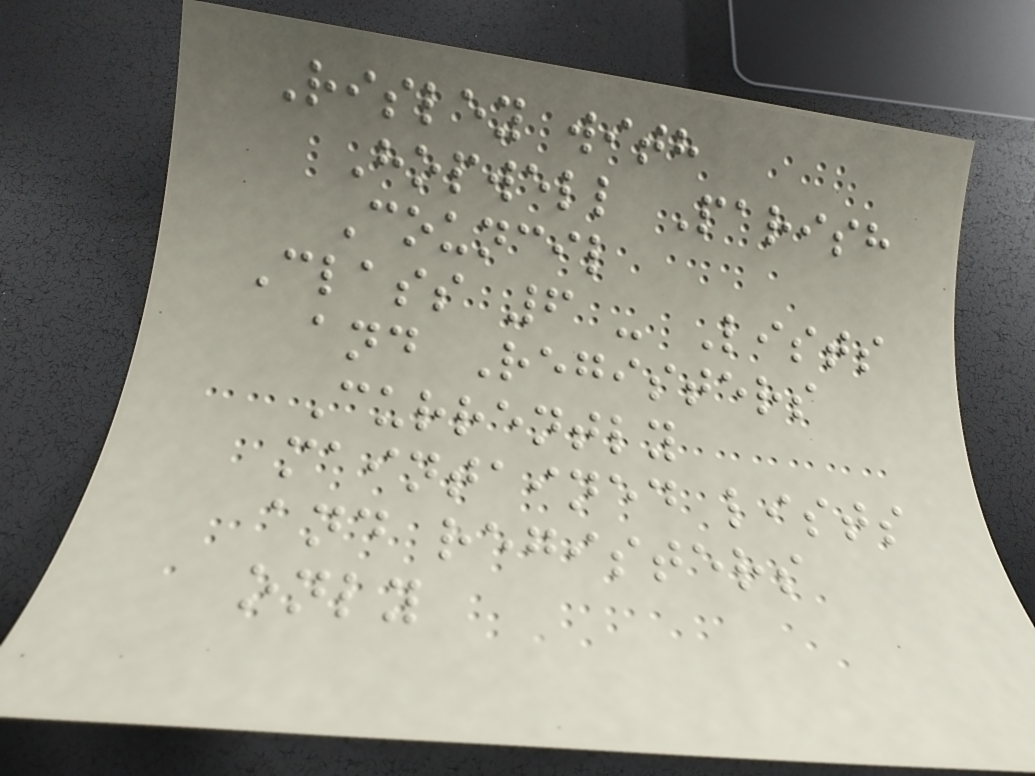Risley with
Hopwell Parish
Council
Class 6 - Lists
and Registers
Currently
maintained lists
and registers
only
